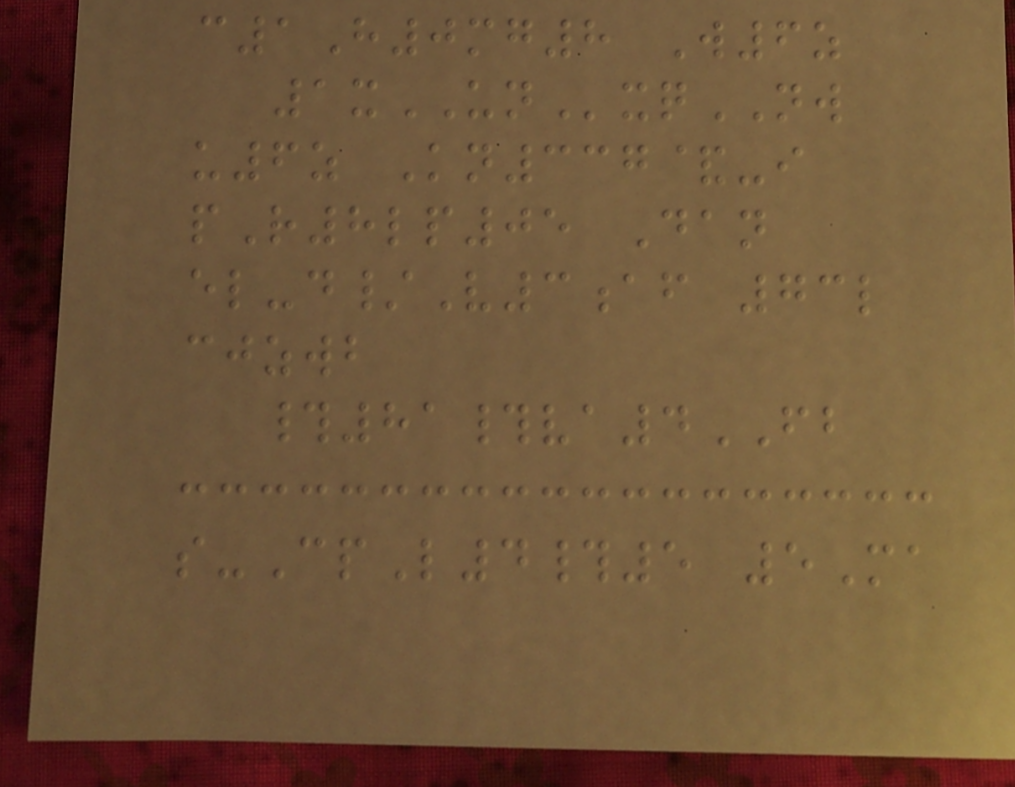c1H0mg8 W6z
1xUNxqNW
u6z Kn337&-i
pR8lp05 Dan
el-d/V3af 73l
cjzwb
#81#va4FB
s-CpL4#5 5Ma
